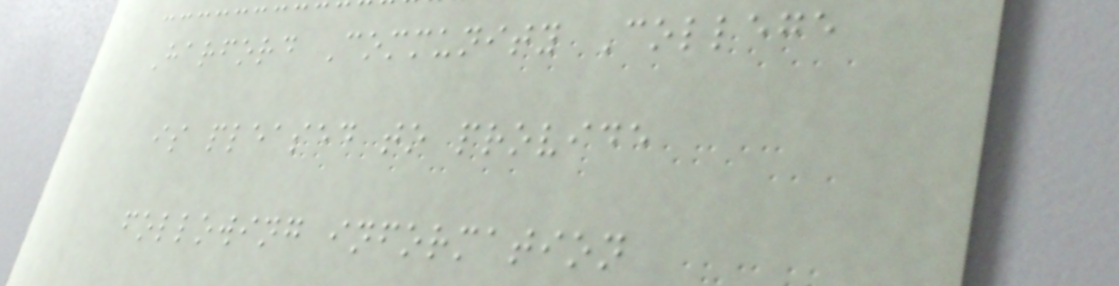Harford Community College
is pleased to provide
following information
